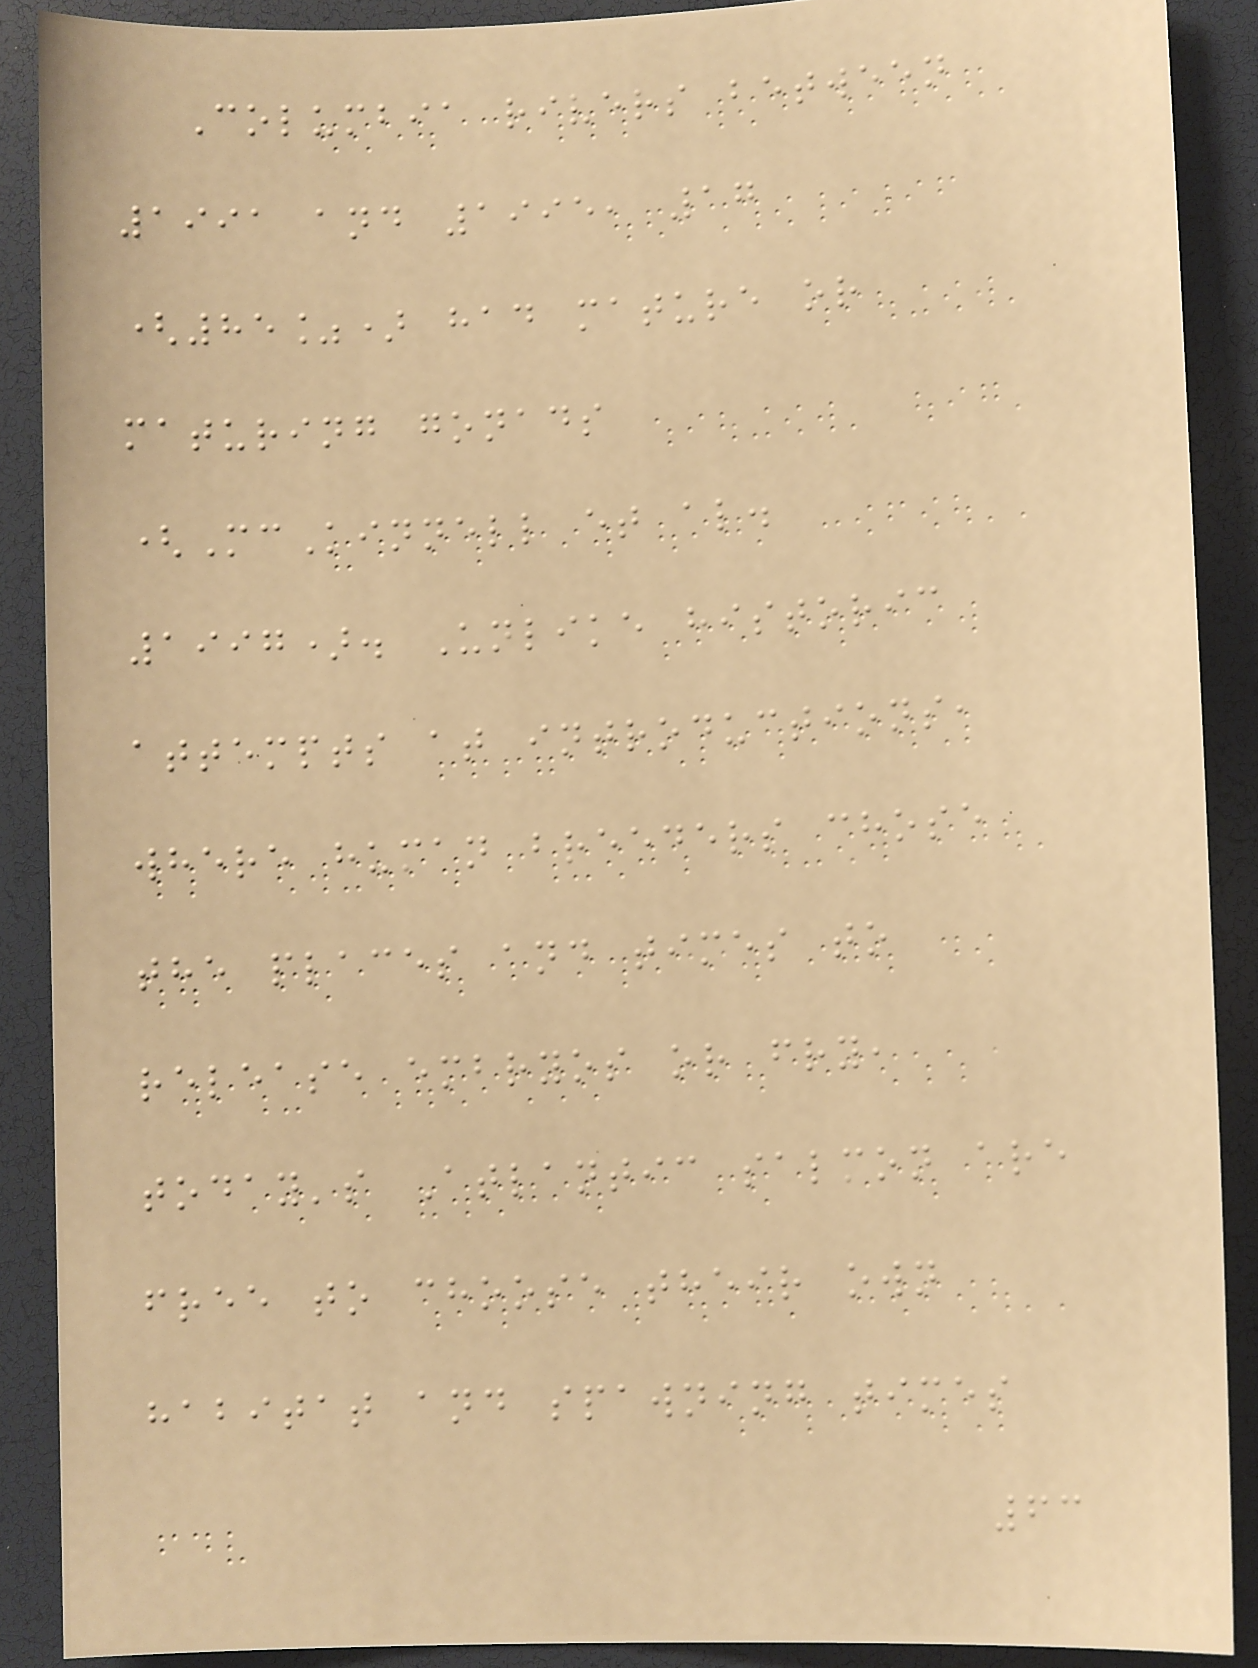Columbia rivers between
1991 and 1995, 17
(85%) had mature or
maturing gonads
(McKinnell et al.
1997). Unlike historic
attempts at introductions,
where human breeders chose
the places and times to
release embryos or fry,
today's Atlantic salmon are
free to choose their own
habitat and spawning times
63
